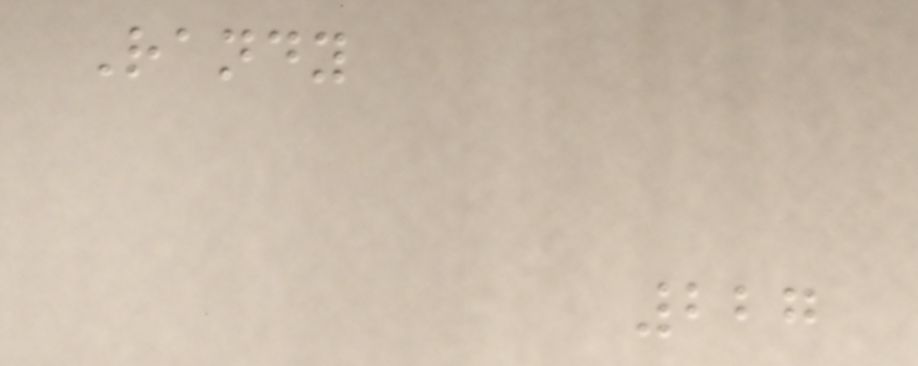Randy
227
